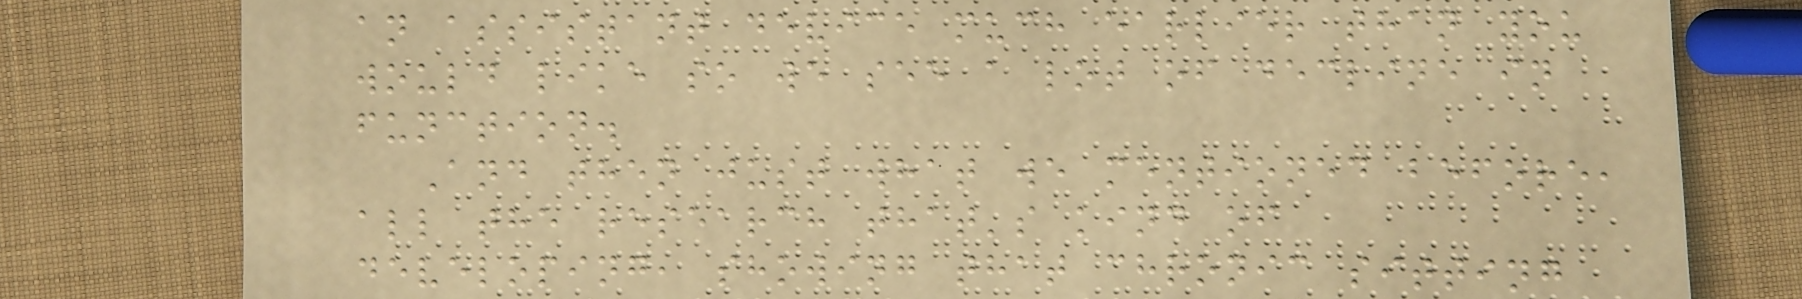an assistant device much earlier than you
would like so we see a lot of decline in
function.
And then just what we mentioned before,
all the research that's kind of
developing, showing that chronic sitting
